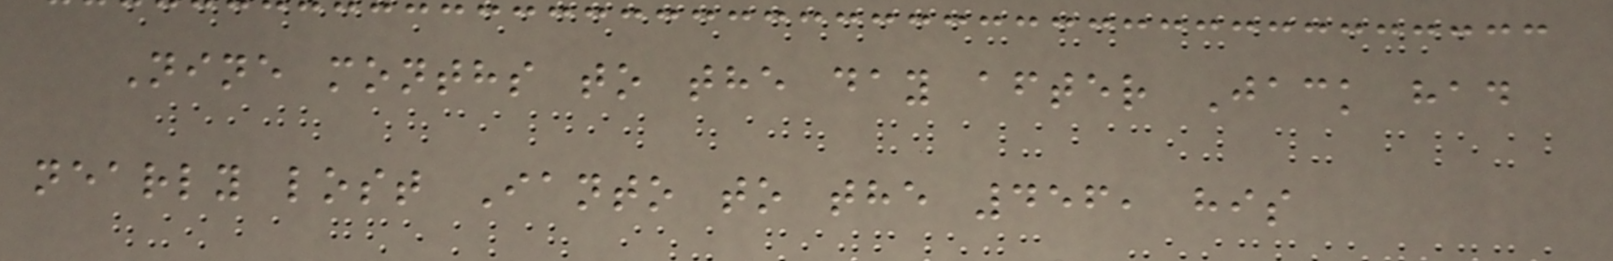Nine months to the day after Jack had
nearly lost Ianto to the 456, his
